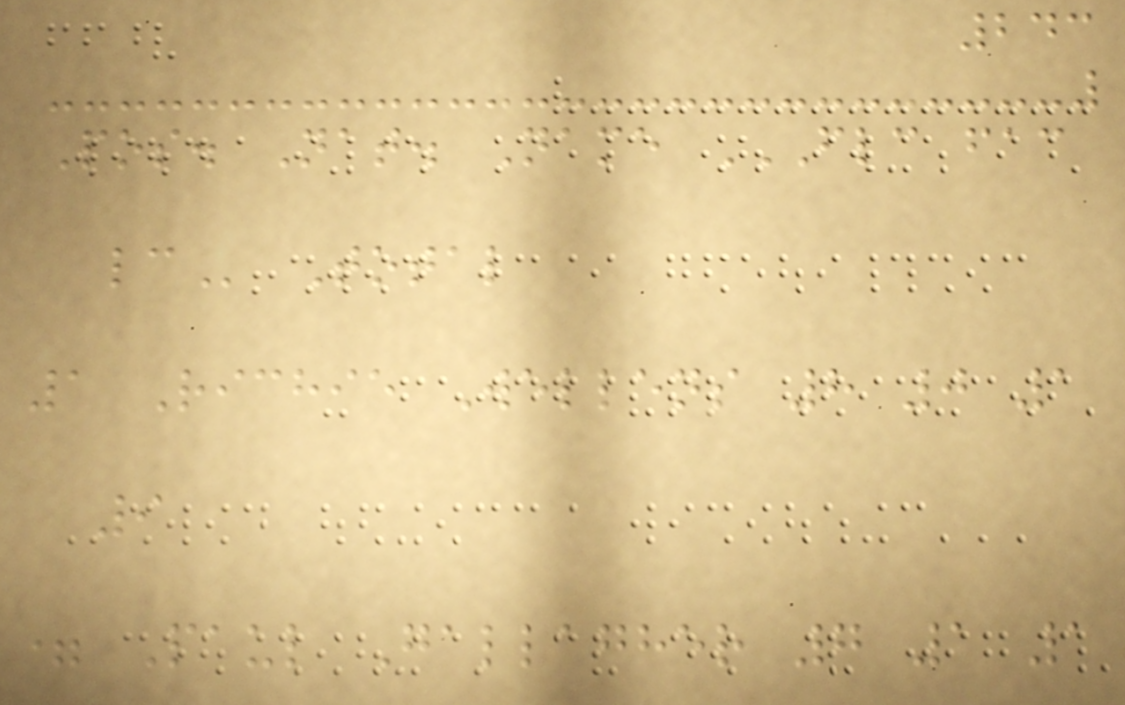243
Pos. Nat. Name FLC FAC
LC Total
1 Richie Wellens 8 0 1
9
= Paul Gallagher 7 1 1
